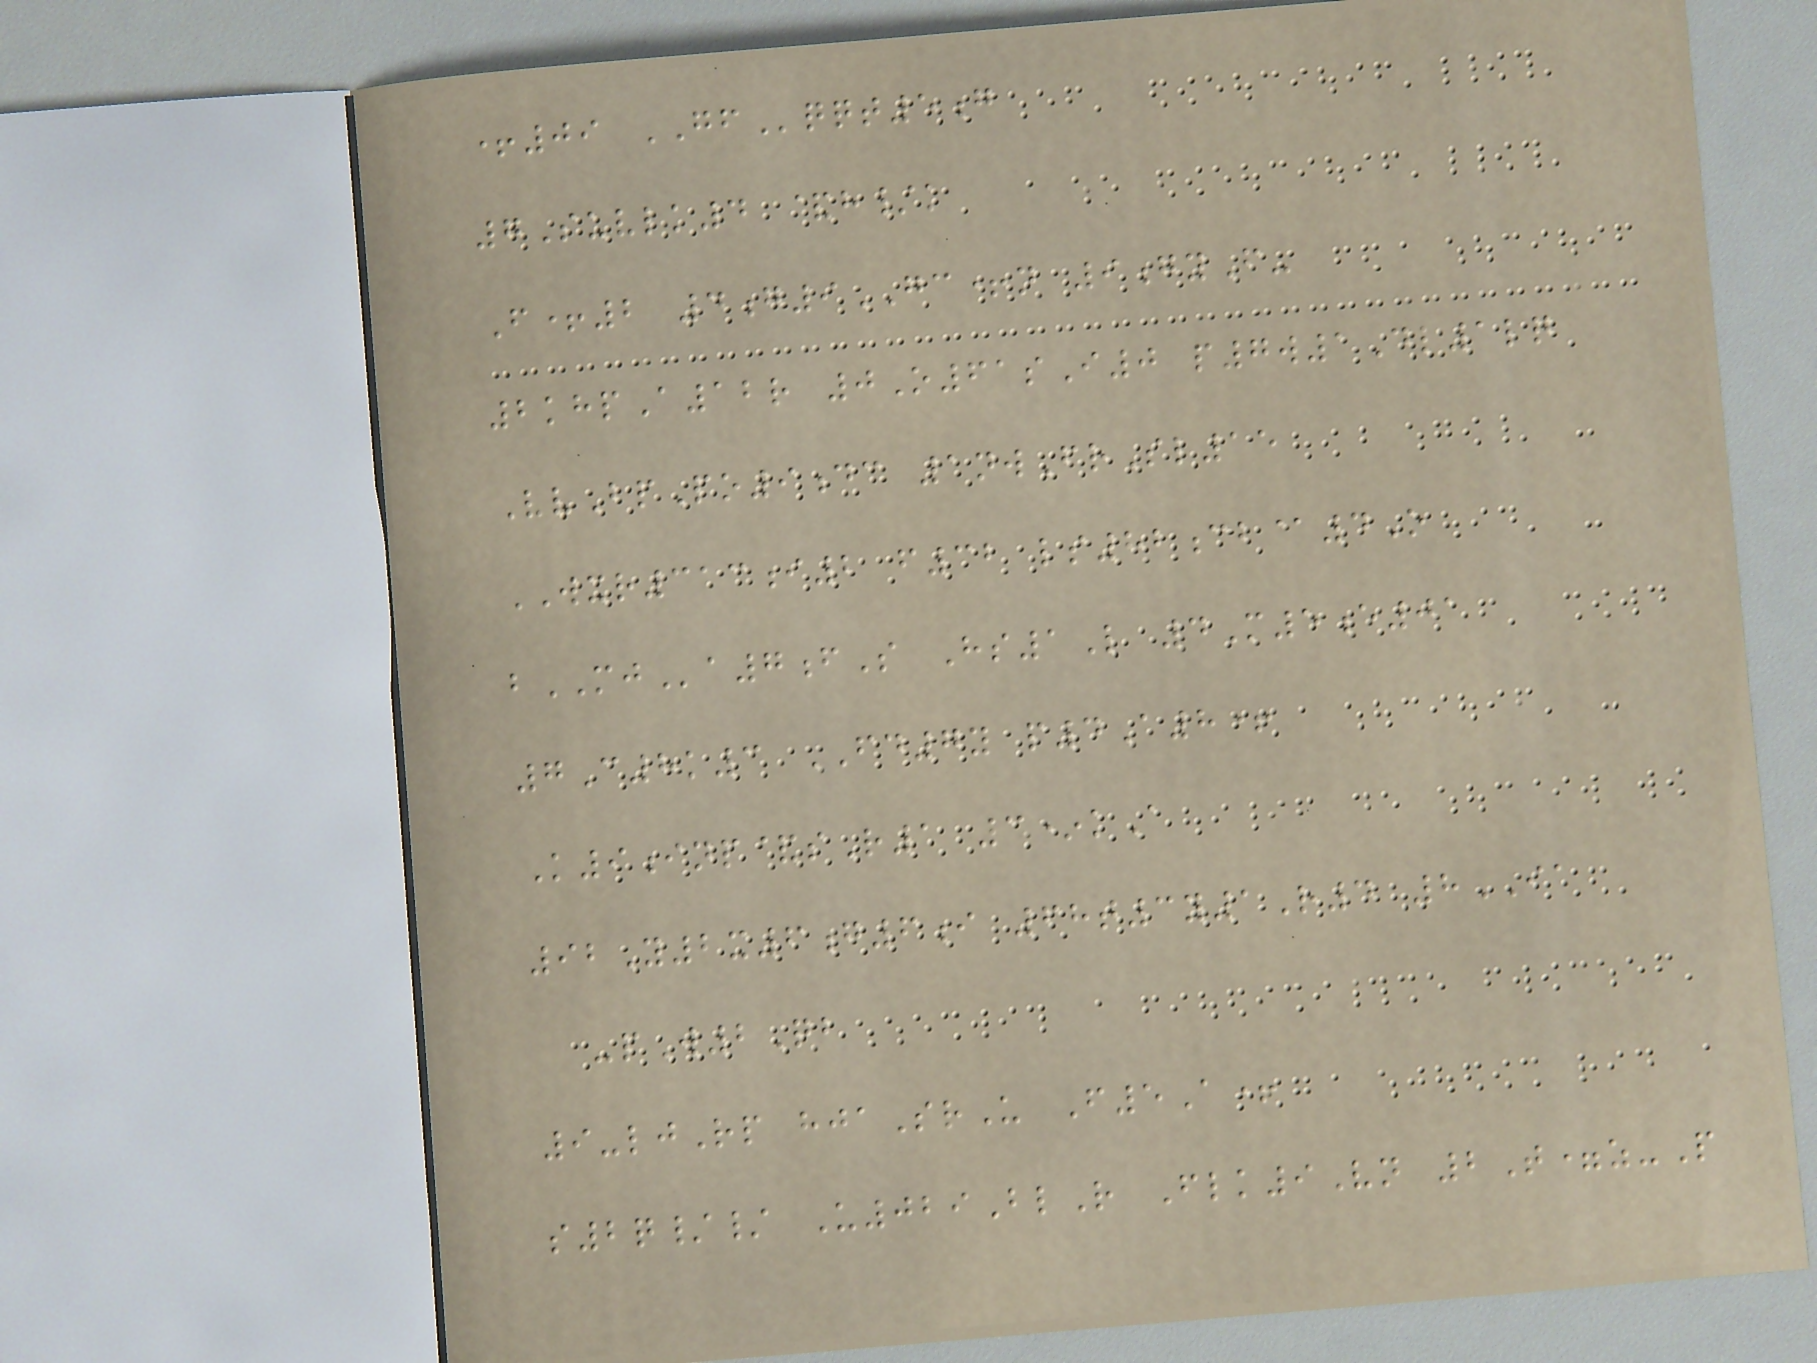+09 GFqqt5g
7Suvlk4 &h/k
F+2 4g9GC+n 9gyF-
2khpA12r 0O61sI0 p7w1Dl1lq
VvBpPo9dc 1nwFrSl15
WXR313i2 f32 ls82cb@4O
bMJa7fS Hs1L 4M5e01
7C8k3 FD7y p4A8+
K9inp&sR1 3*kA
92Y2x6g6i 68t3y1R4 8IA
-pW2Qb
9-ljRp hjaSrU F5A+
s2q// U029BlR Flk9Vn 2T=z-P
